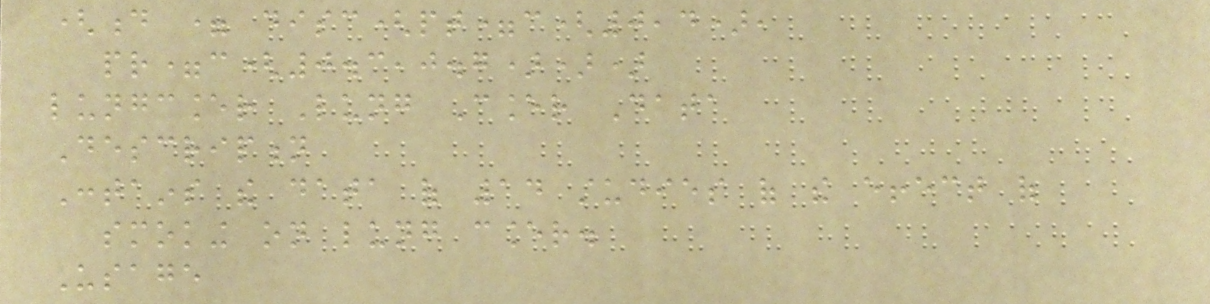(d = disc(pt=c(0,4),
pr=c(0.3,0.7)))
lungcancer Lung Cancer Data
Description
Contains the data of 14 studies of the effect of
smoking on lung cancer.
Usage
